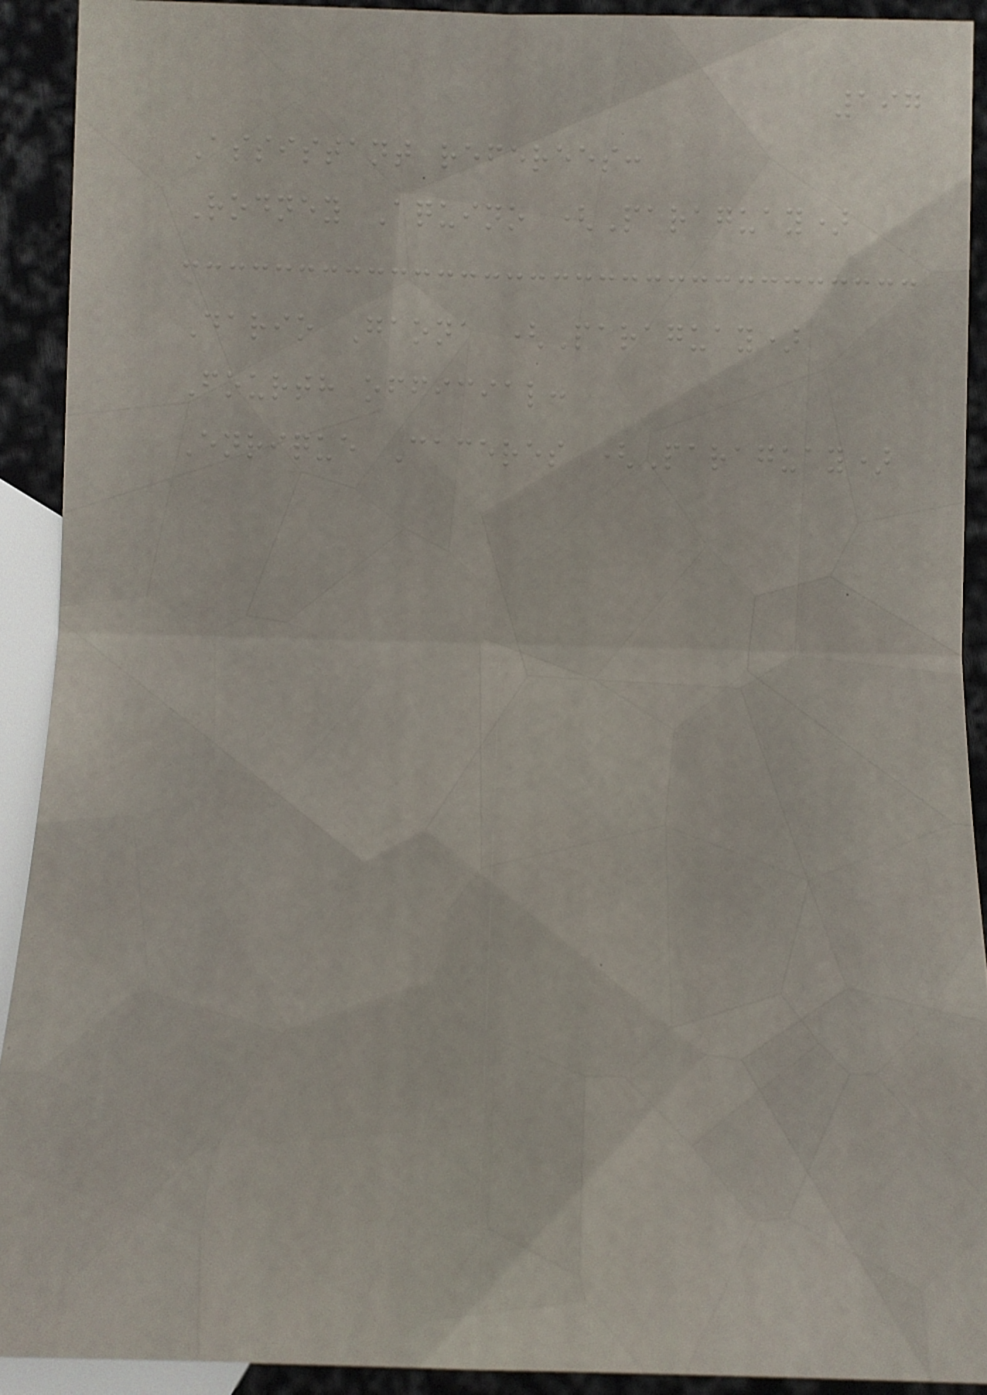197
Assistant referees:
Rodney Aquino (Paraguay)
Dario Gaona (Paraguay)
Fourth official:
Enrique Caceres (Paraguay)
